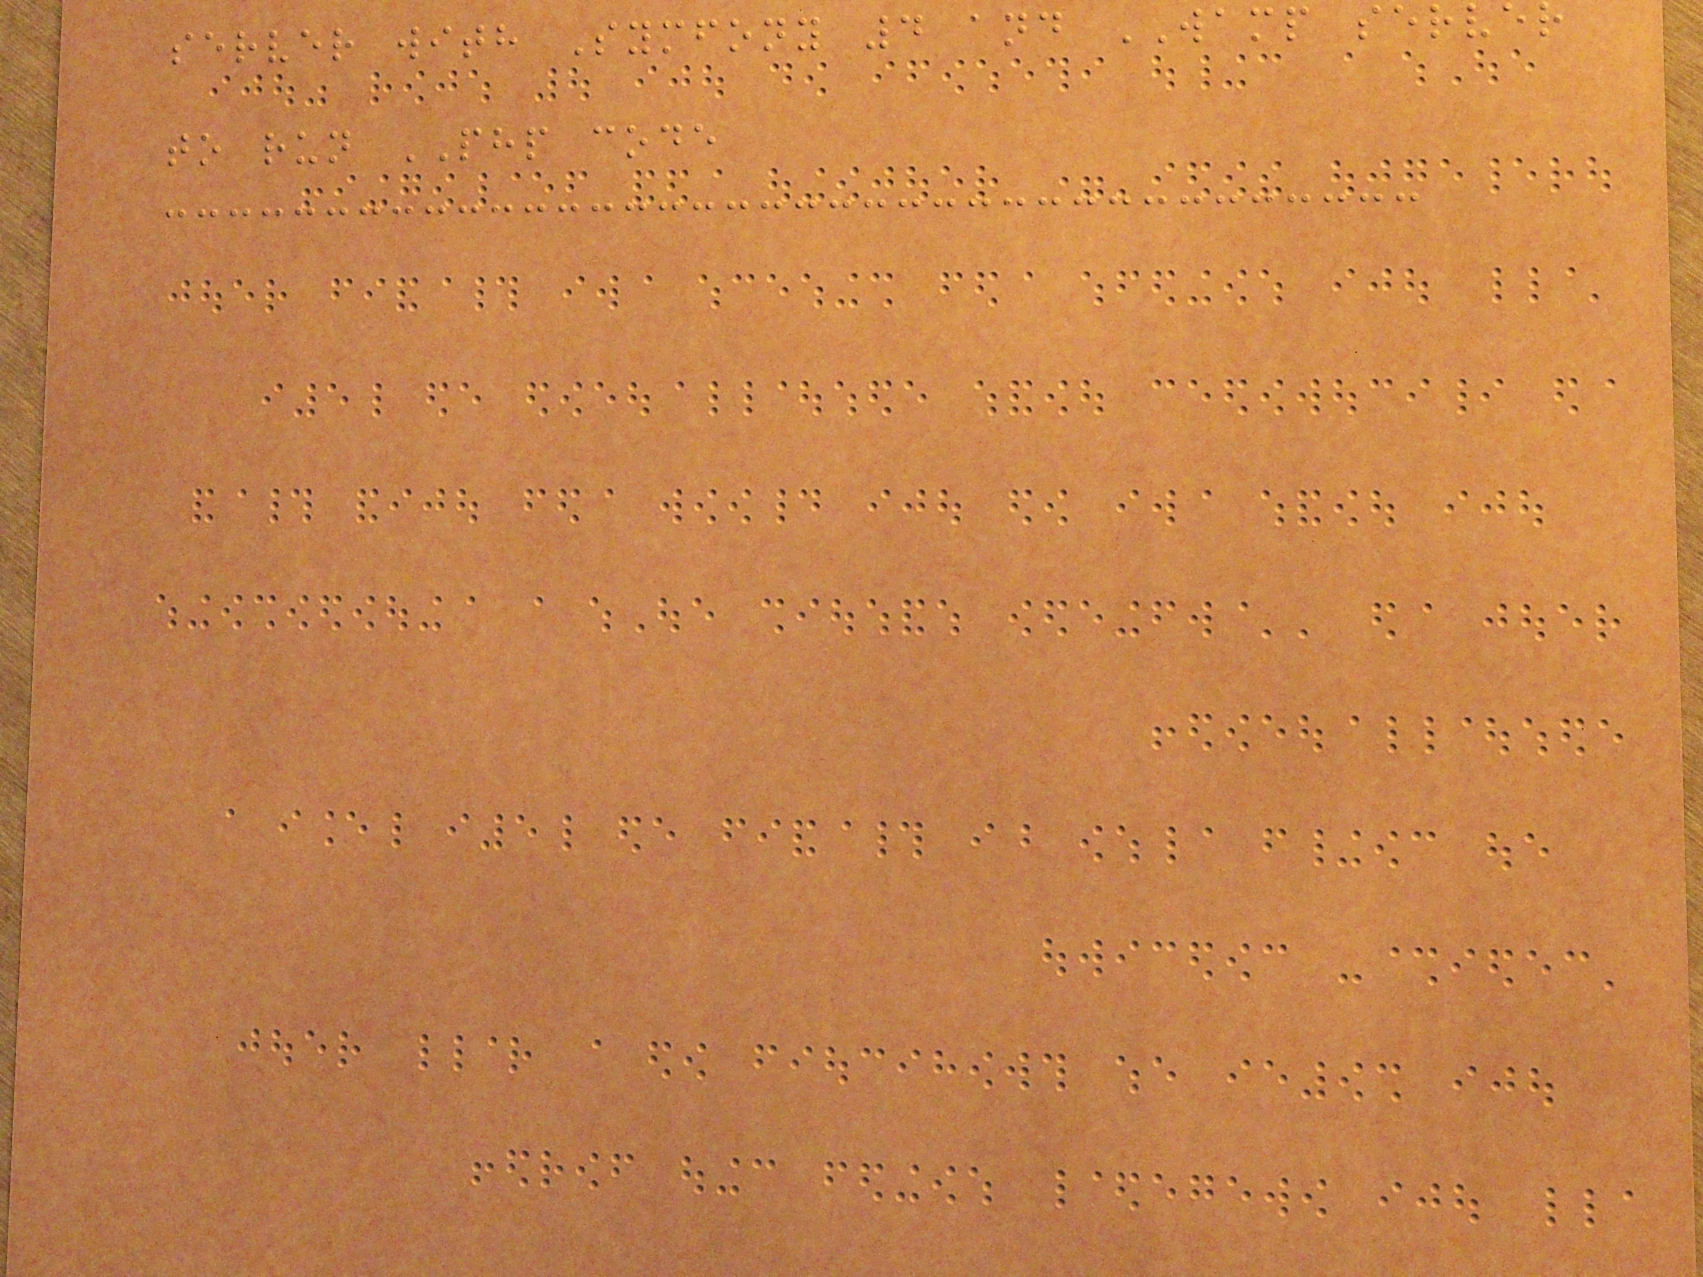server with Symfony 4 and WAMP serve
to run PHP code
